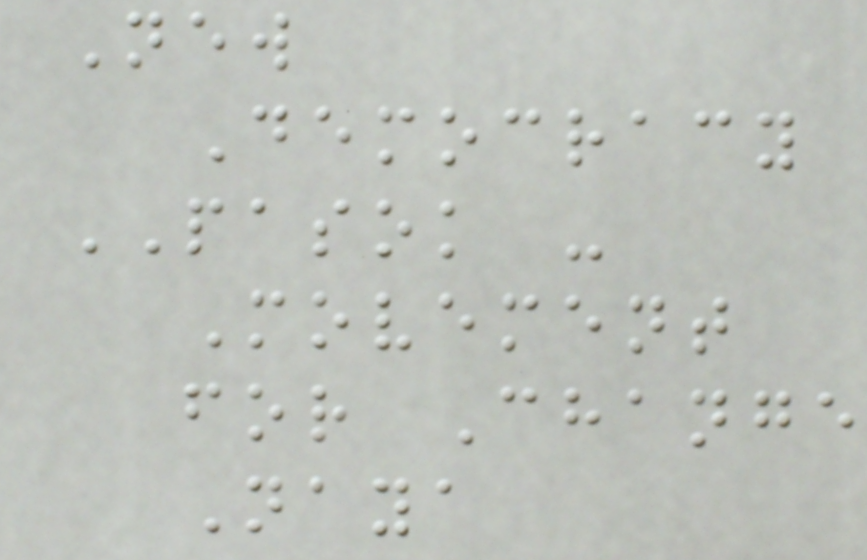New
Democracy
PASOK -
Movement
for Change
Naya
